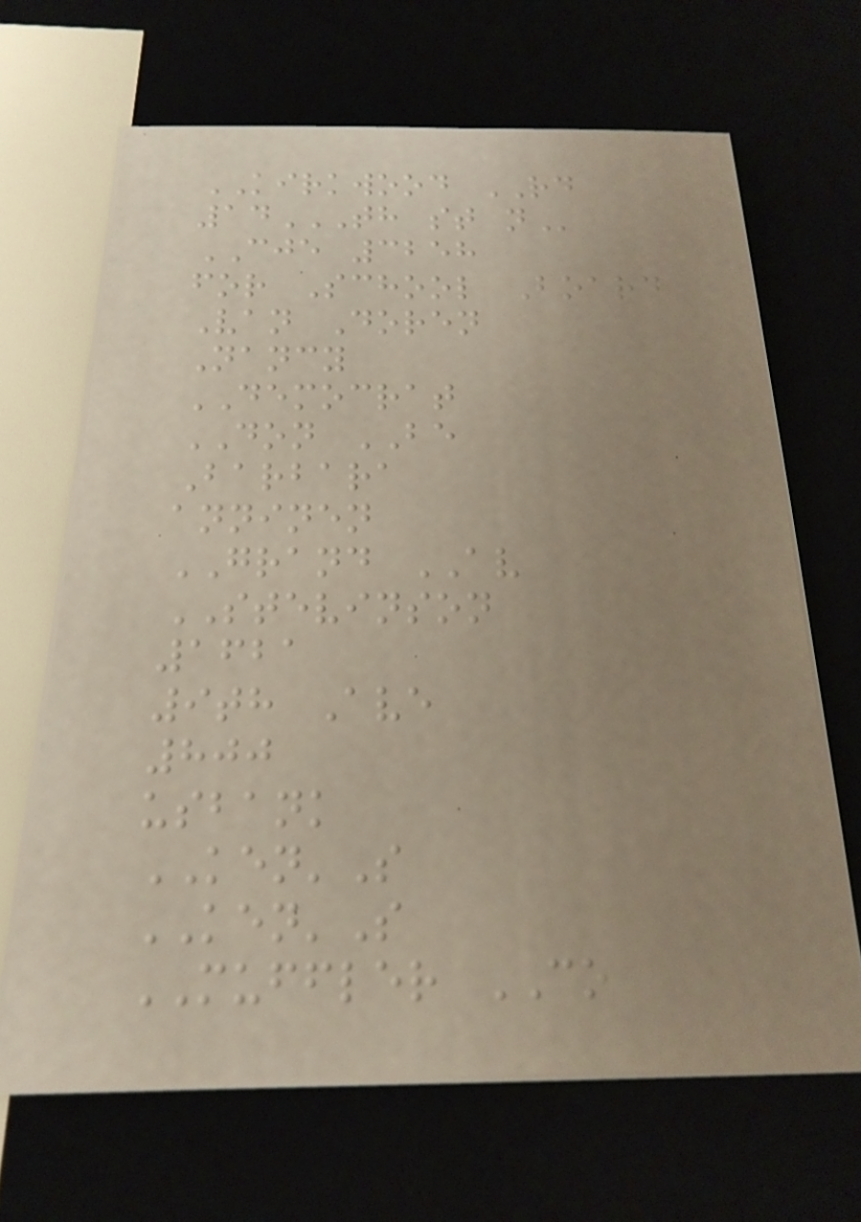KIRKWOOD RD
14TH ST N
CJE 3258
for School Board
Van Doren
Nancy
DEMOCRAT
DON BE
Barbara
anninen
GRAND AV
STEVINSON
1621
9th Ave
800
usbank
KEN'S
KEN'S
MUFFLER CO
